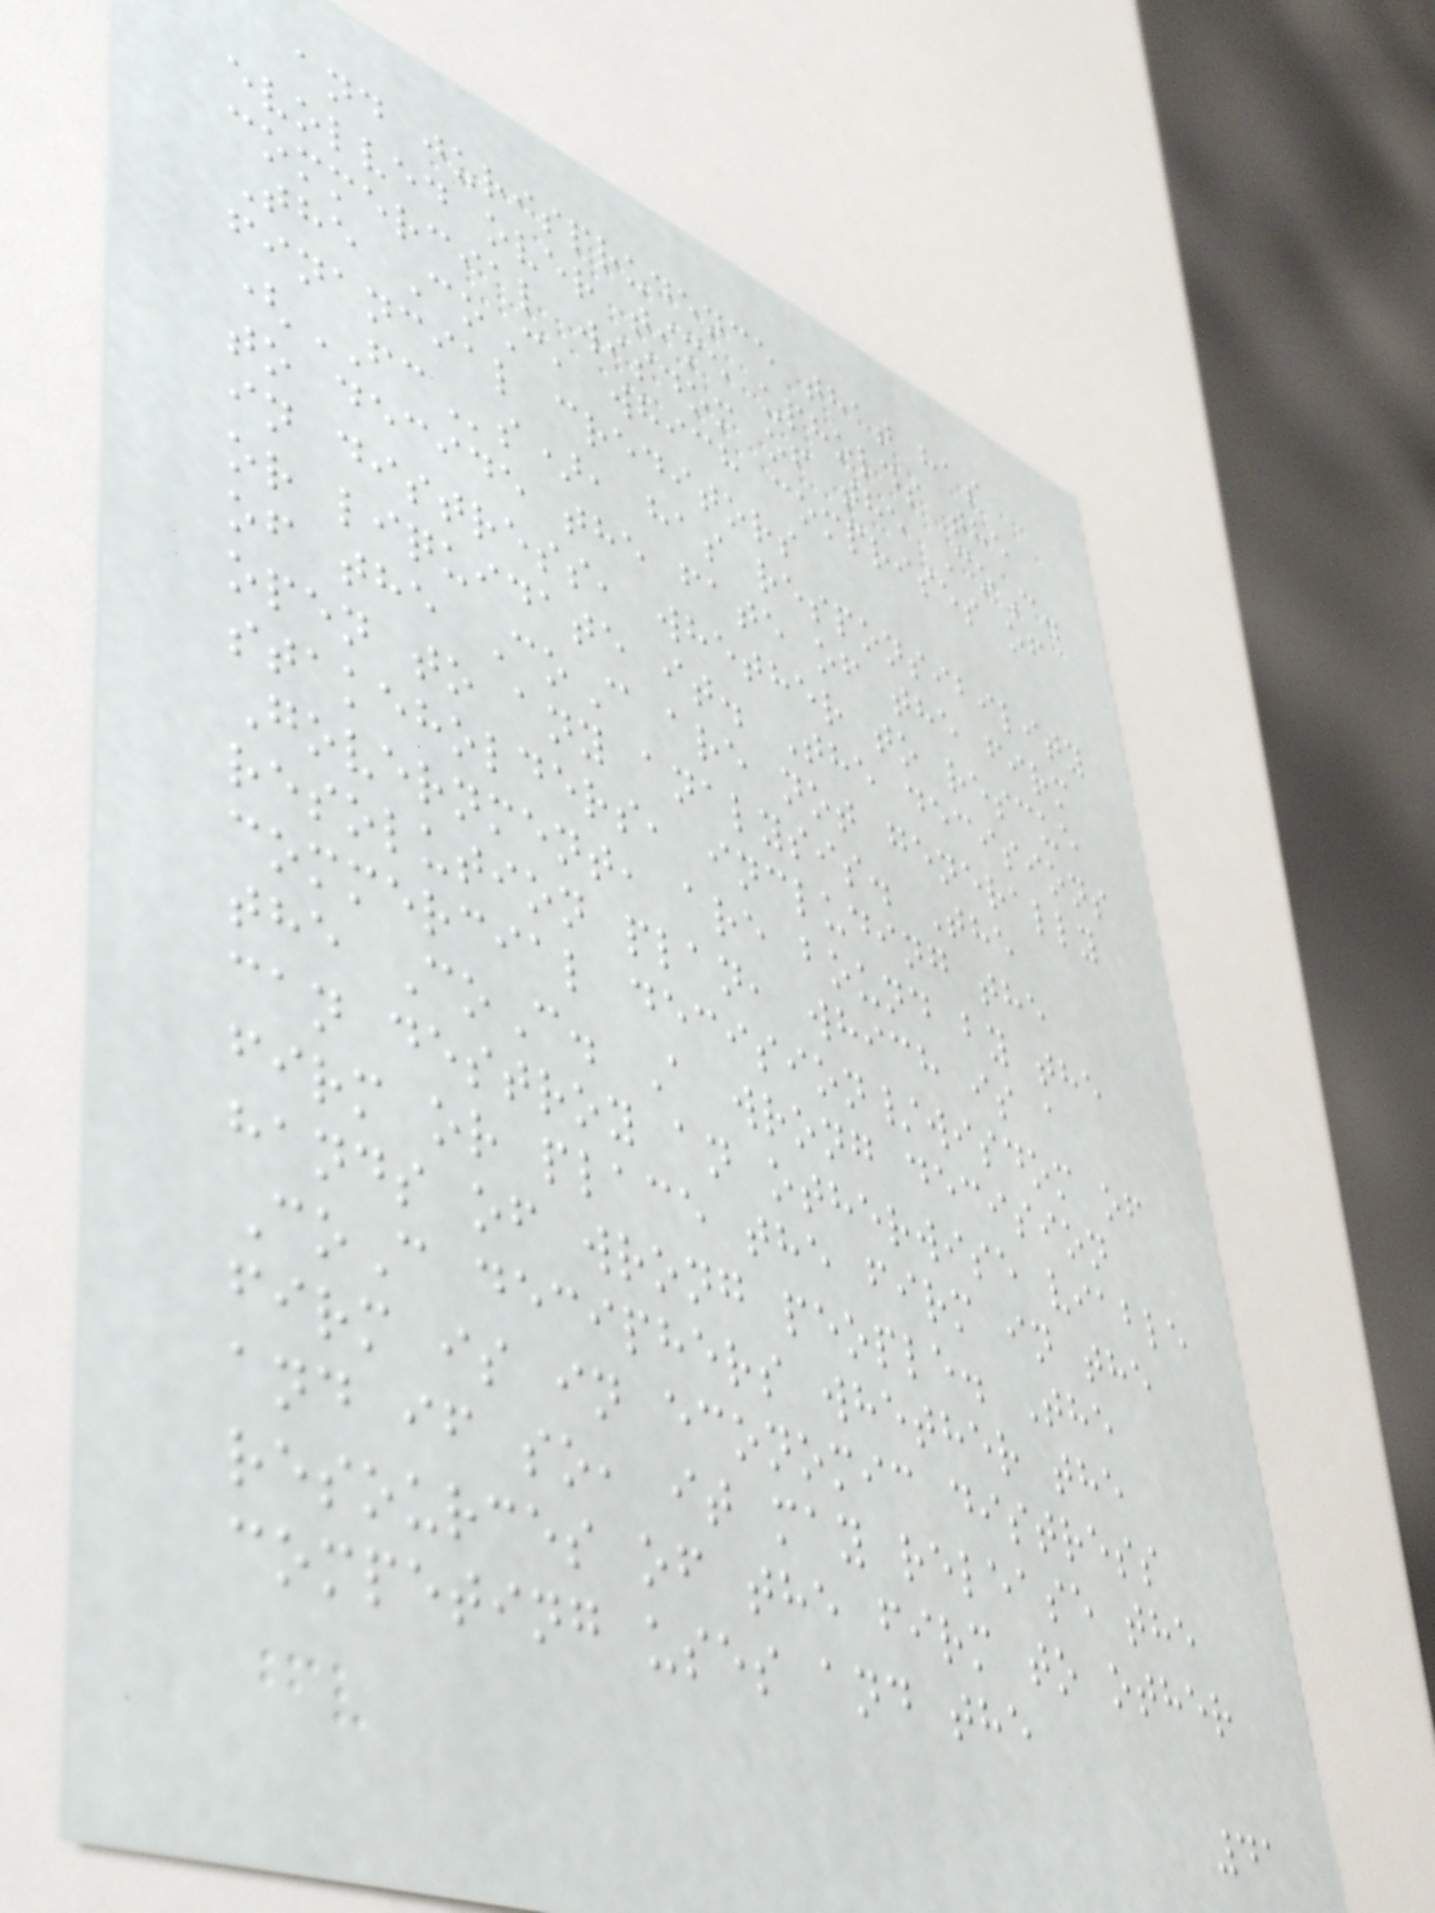and jurisprudence that has
evolved over time upholds the
commercial wisdom of the CoC.
The CoC, which comprises of
financial creditors
(FCs), has responsibility
to decide the fate of the firm
in distress, whether to rescue
or liquidate it. The decisions
of the CoC are not generally
open to any analysis. The
stakeholders, including the
Government, are bound by the
resolution plan, which is a
commercial decision/wisdom of
the CoC. A wrong decision
can destroy an otherwise viable
firm or place the firm in the
hands of wrong people. The
CoC deciphers whether the
firm is in economic distress
and if so, it may release the
resources of the firm to other
competing uses and the
41
